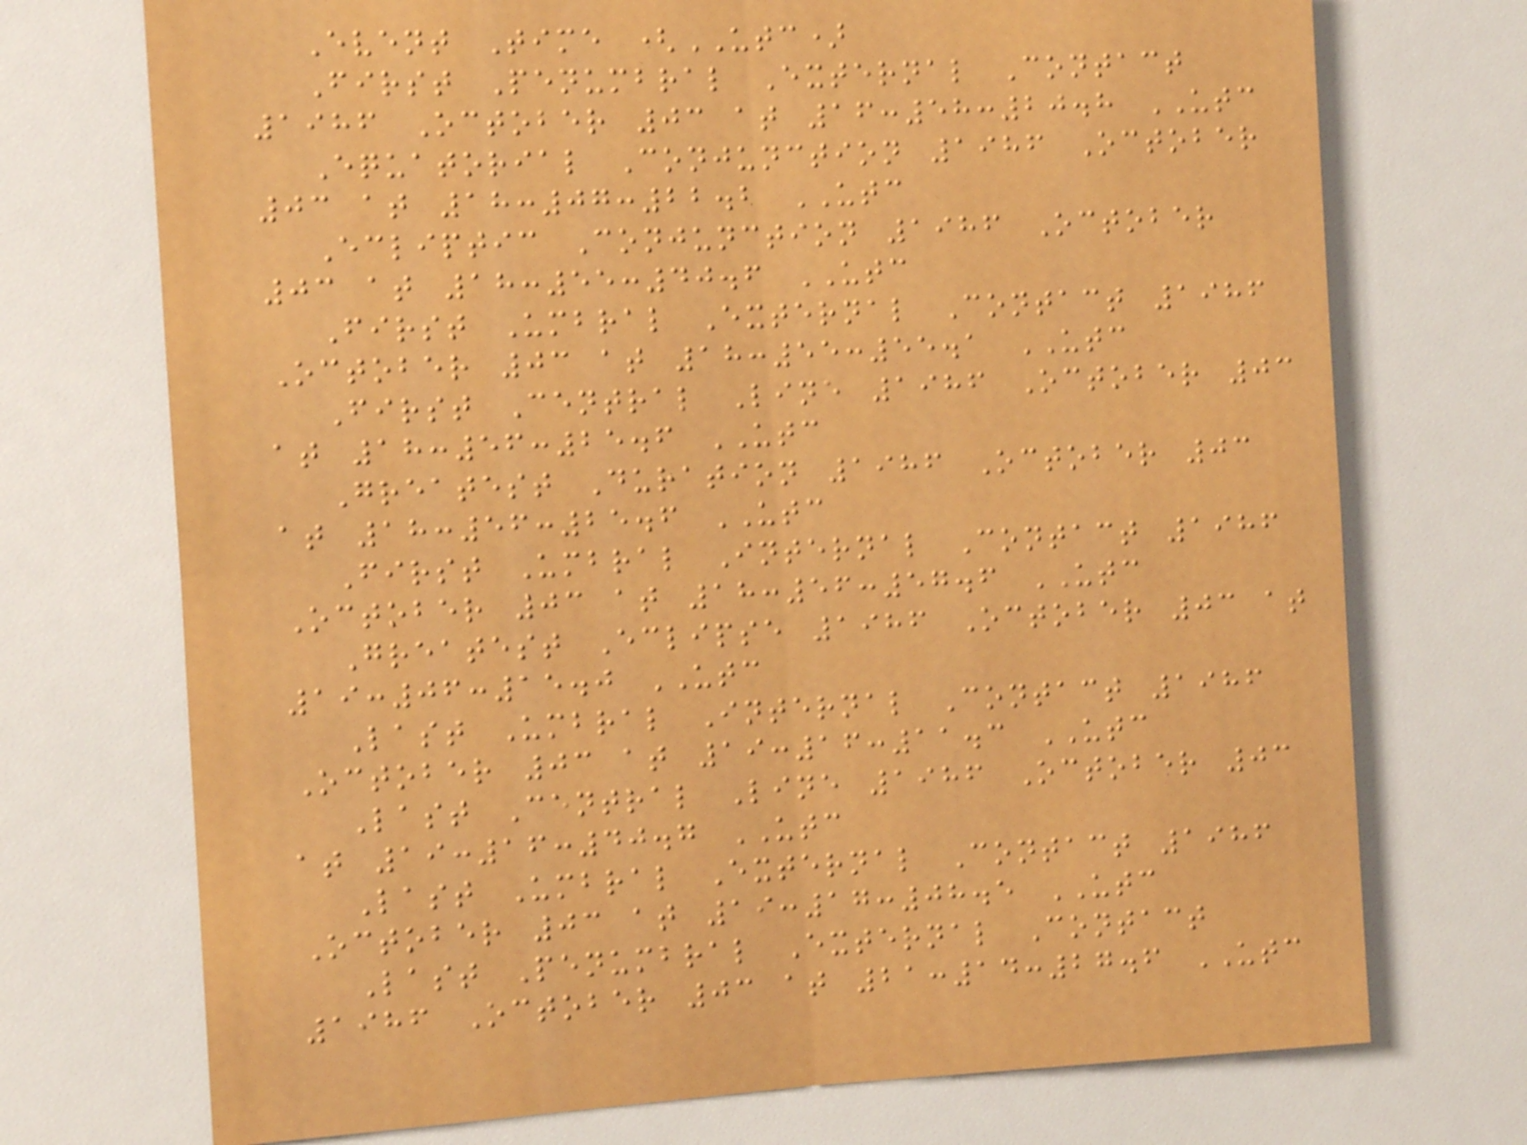Event Time (UTC)
First Penumbral External Contact
1986 October 03 at 16:58:20.8 UTC
Equatorial Conjunction 1986 October
03 at 18:07:22.2 UTC
Ecliptic Conjunction 1986 October
03 at 18:55:40.6 UTC
First Umbral External Contact 1986
October 03 at 18:55:55.1 UTC
First Central Line 1986 October 03
at 18:56:25.6 UTC
Greatest Duration 1986 October 03
at 18:56:25.6 UTC
First Umbral Internal Contact 1986
October 03 at 18:56:57.6 UTC
Greatest Eclipse 1986 October 03 at
19:06:15.0 UTC
Last Umbral Internal Contact 1986
October 03 at 19:16:11.3 UTC
Last Central Line 1986 October 03
at 19:16:40.7 UTC
Last Umbral External Contact 1986
October 03 at 19:17:08.5 UTC
Last Penumbral External Contact
1986 October 03 at 21:14:27.6 UTC
